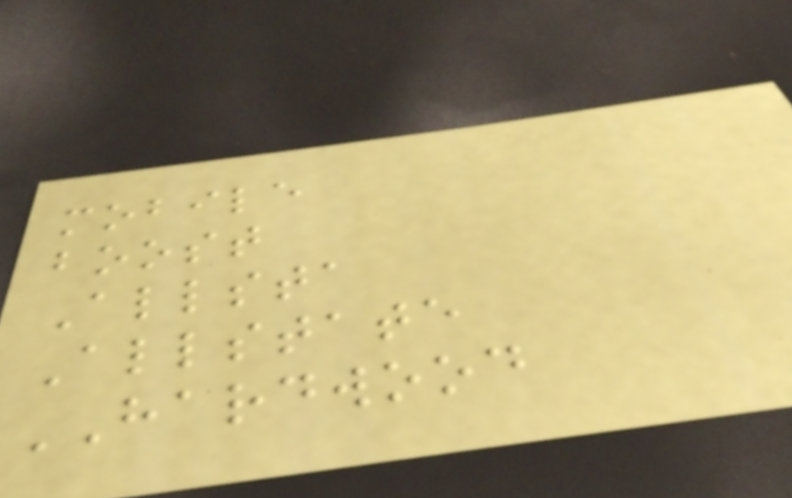mobile
boost
Allsta
Allstate
HARDWOOD
